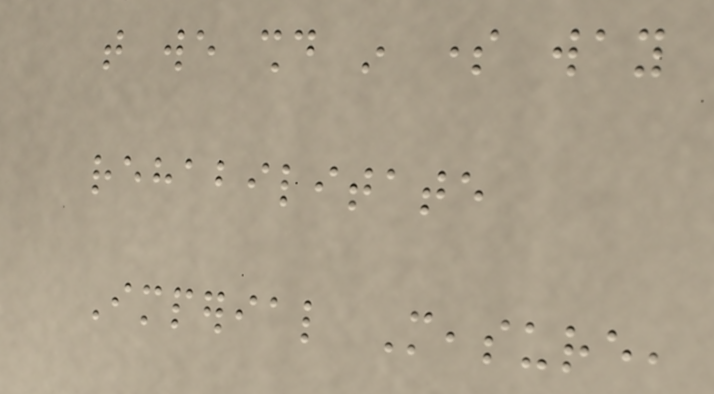that we should in some way
rehabilitate
Imperial Measure,
